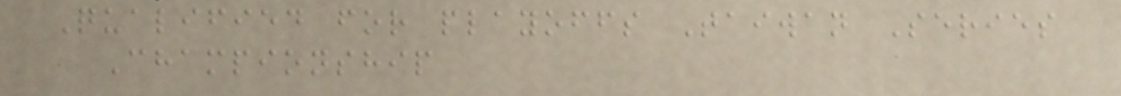Qualified for playoffs Taiwan Series
Championship
